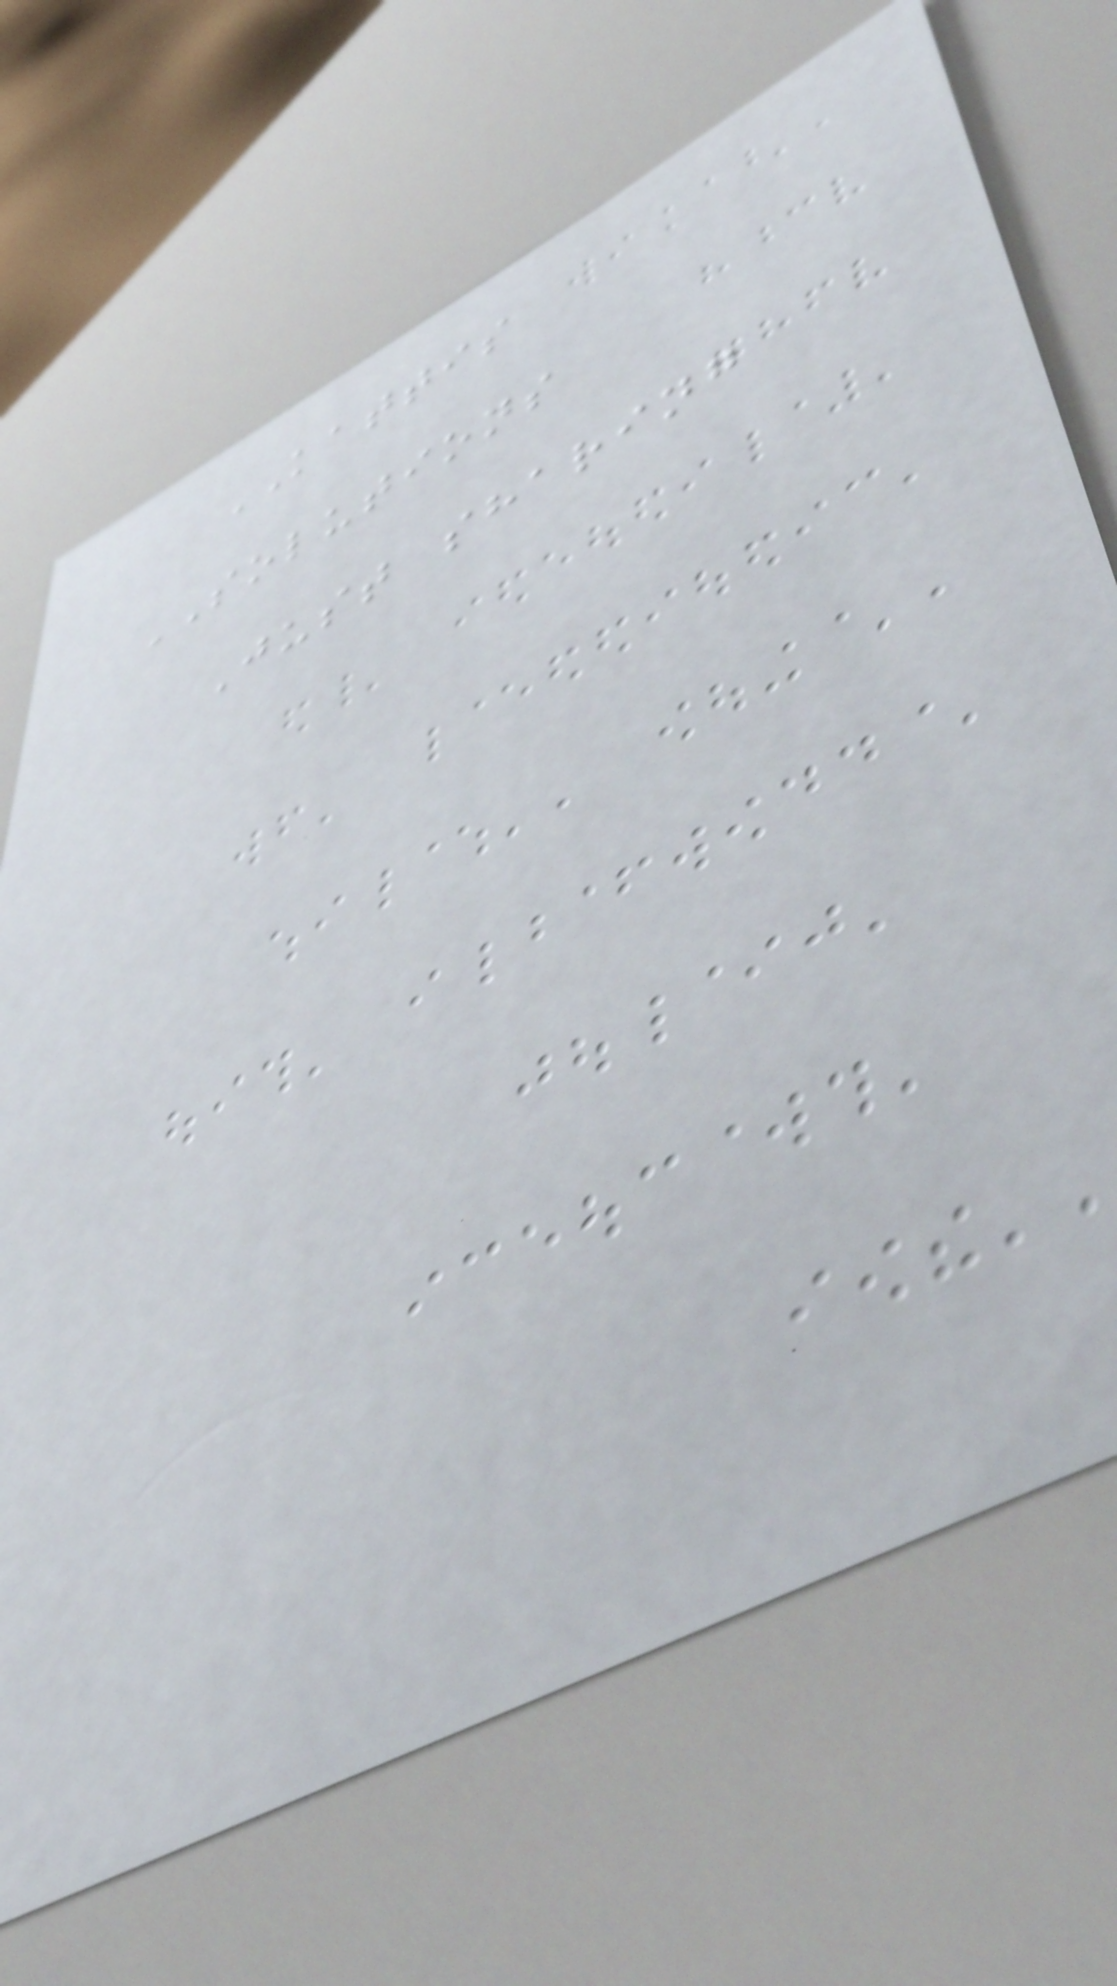KATTIS
SOLUTIONS
Just sharing
